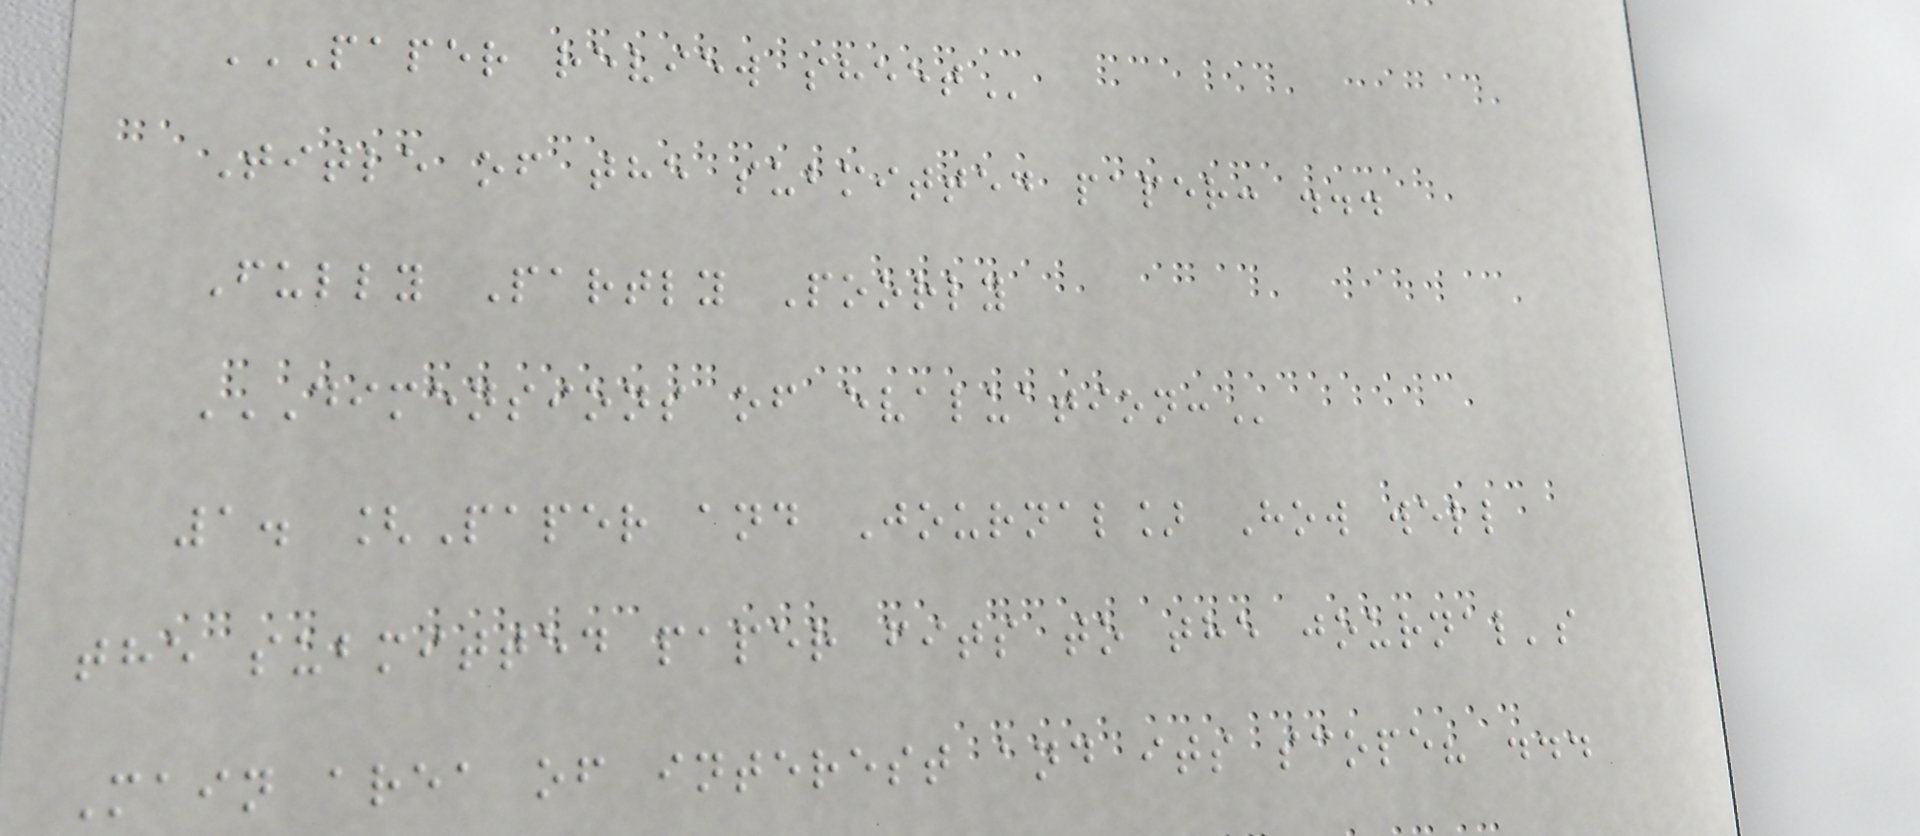PAPER REVIEW SHEET
Title of the submitted paper: ...
Fully Partly Poorly
DIMENSIONS OF EVALUATION:
1. [Paper and Journal] How well
the submitted paper fits to the journal's
Main area of interest and its scope? ...
